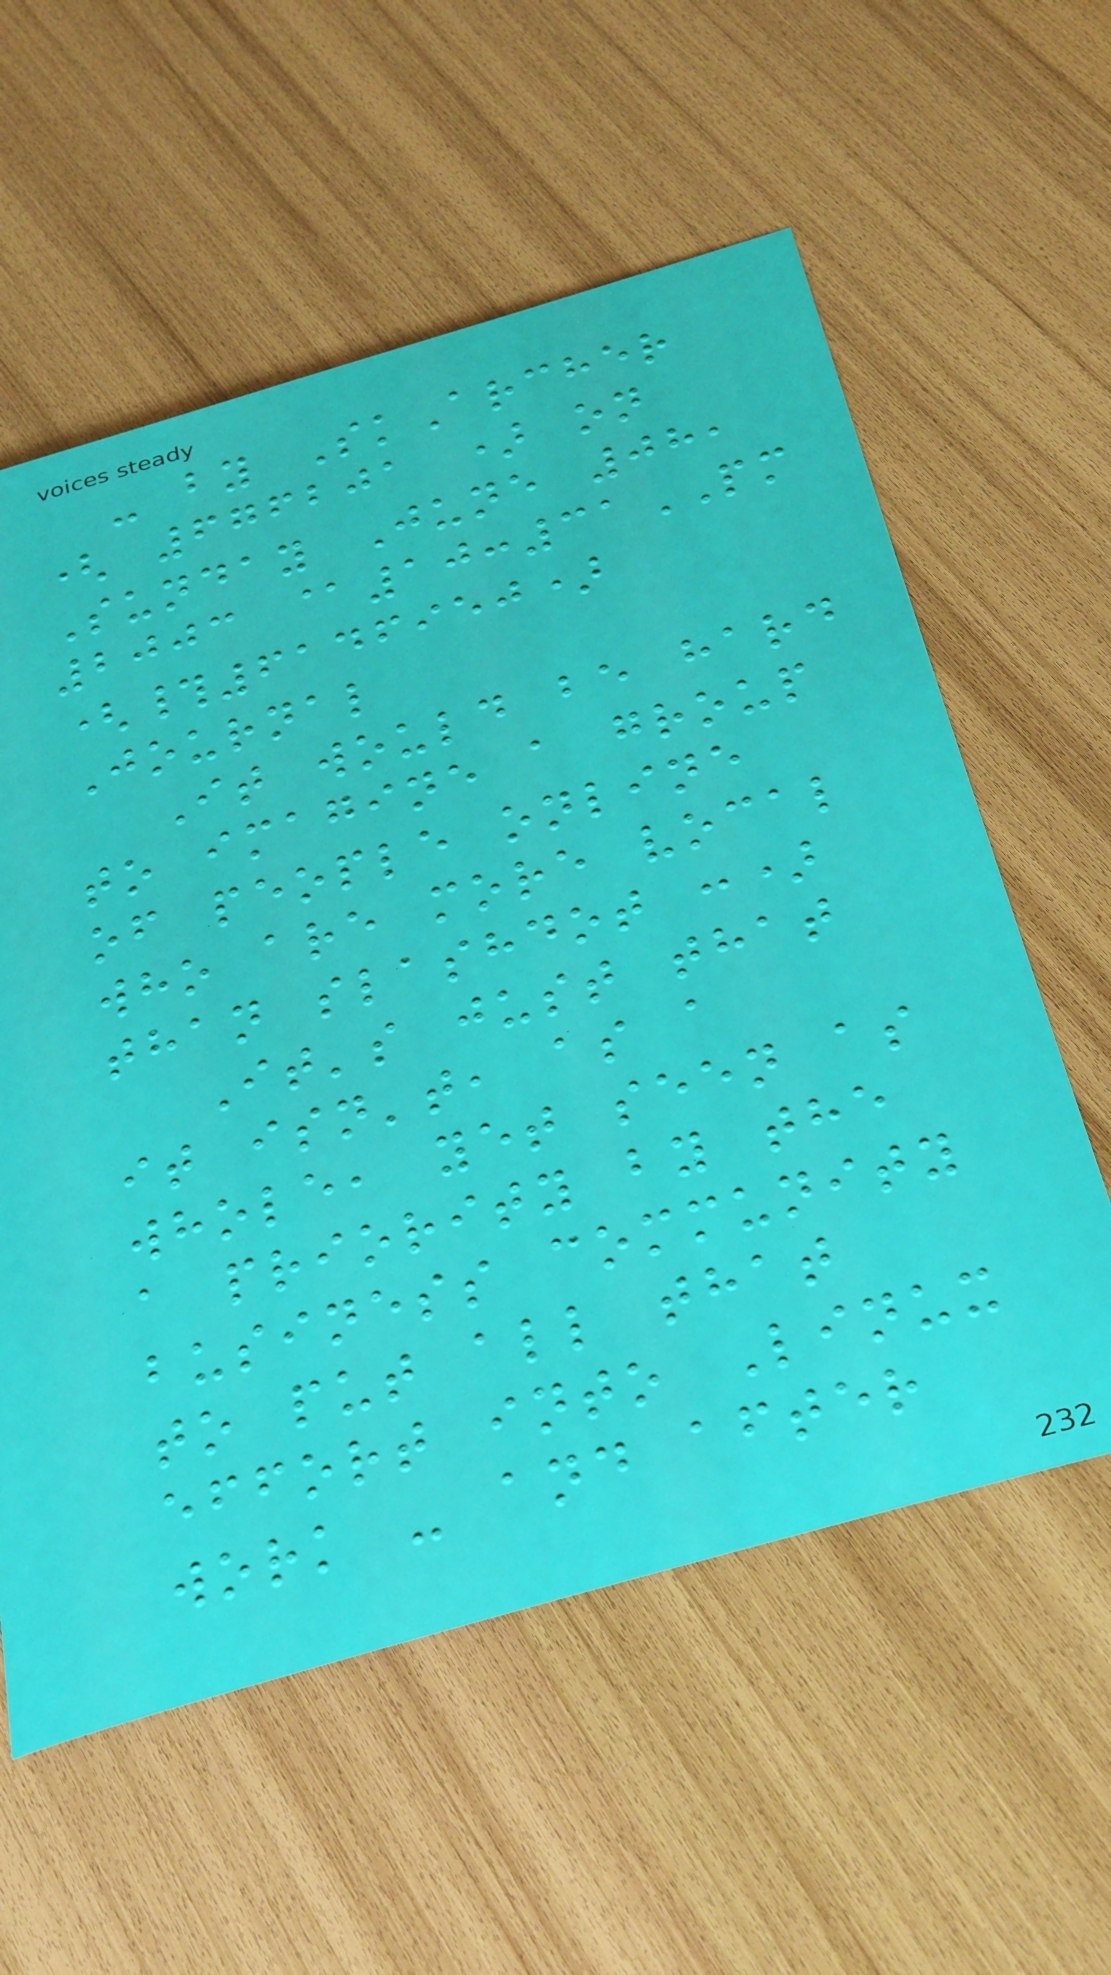- by SkArcher
( 676201 ) on
Sunday June 08,
2003 @10:31PM
(#6146950)
Journal
It would be hard
to imagine a group
of people online
who are more vocal
than slashdot :)
It's just that
it isn't, as a
whole, yet seen as
a priority by the
business community
to put all that
effort into Linux
work - and after
